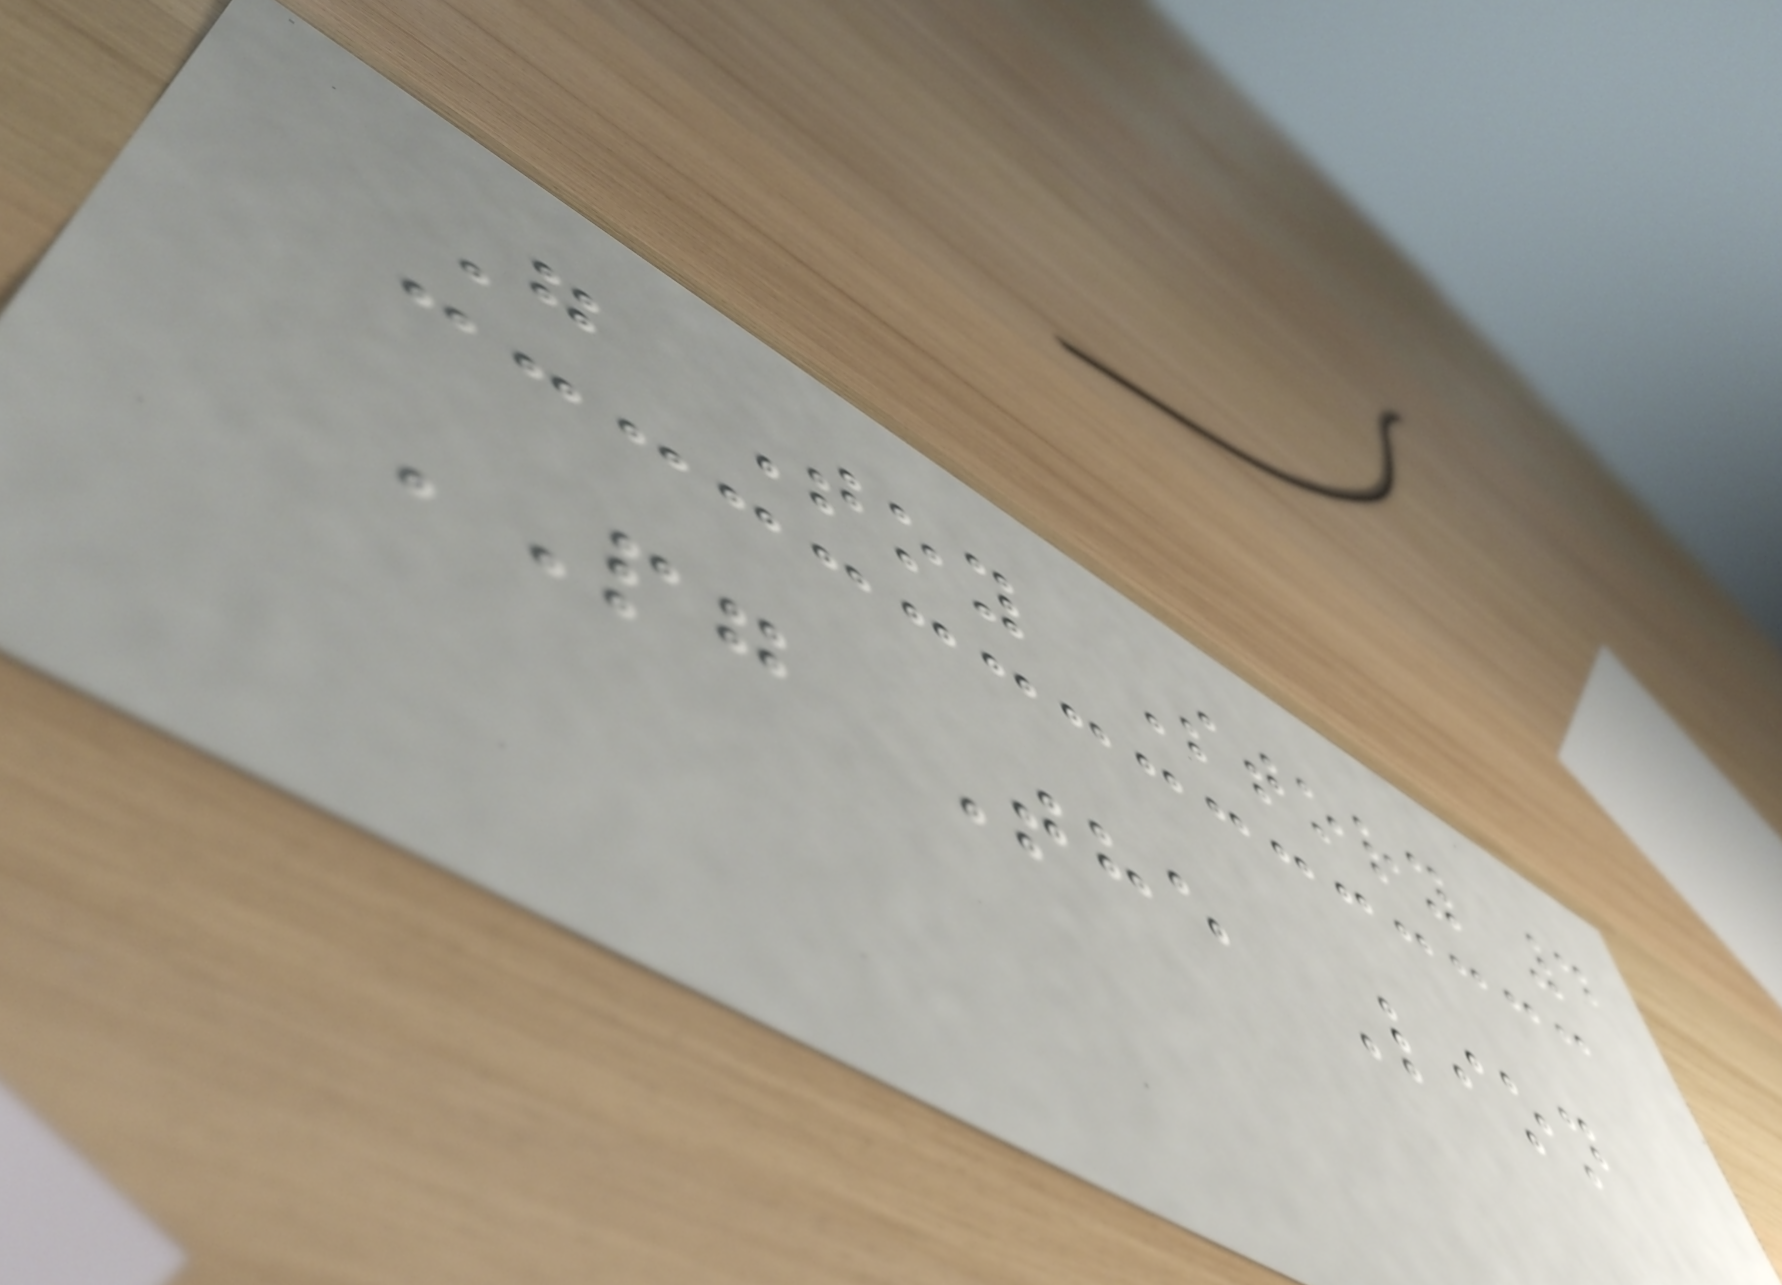G Toy Story 4
PG The Lion
